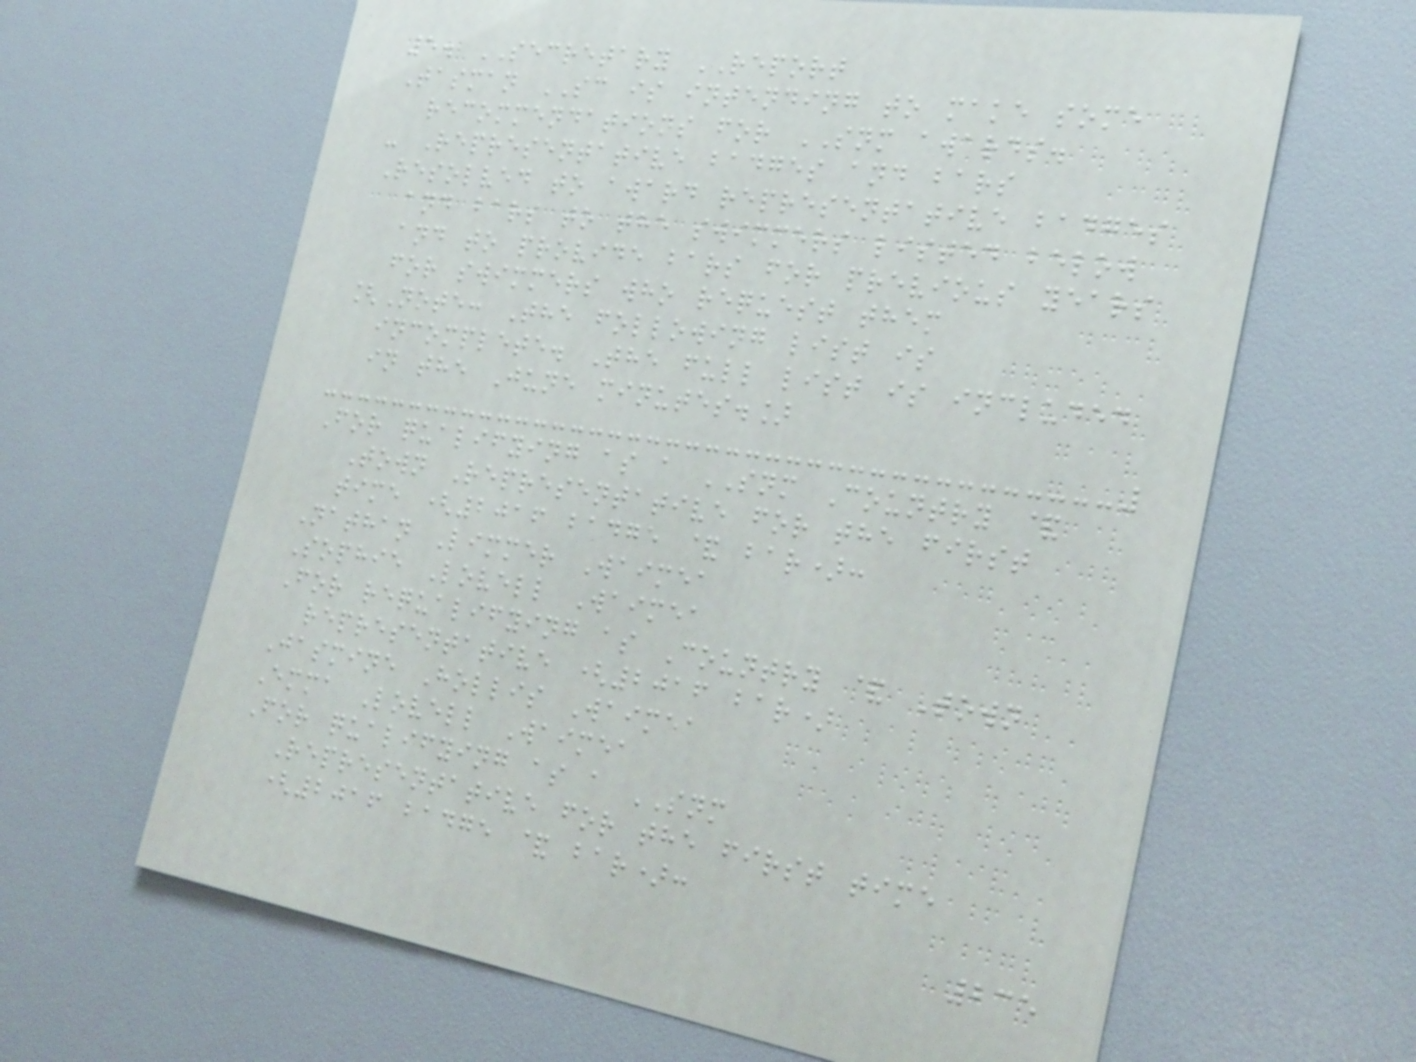5. SECRETARY REPORT
Tasman SC is intending to make some
recommendations for SNM awards.
- Representative badges and bars
Resolved to award representative badges
and bars to the swimmers listed below
and to provide bars for previous years
for swimmers who request them
[Note: The following list is
incomplete. The full list is included
in the June minutes.]
For qualifying as a SNM Country &
Town Representative for the first
time (2016 badge & bar):
Nathan Limmer Waimea
Sophie Lovell Waimea
For requalifying as Country & Town
representative (2016 bar)
Jasmine Hollis Waimea
Emma Lovell Waimea
For qualifying as a SNM
Representative for the first time
(2016 badge & bar):
235
